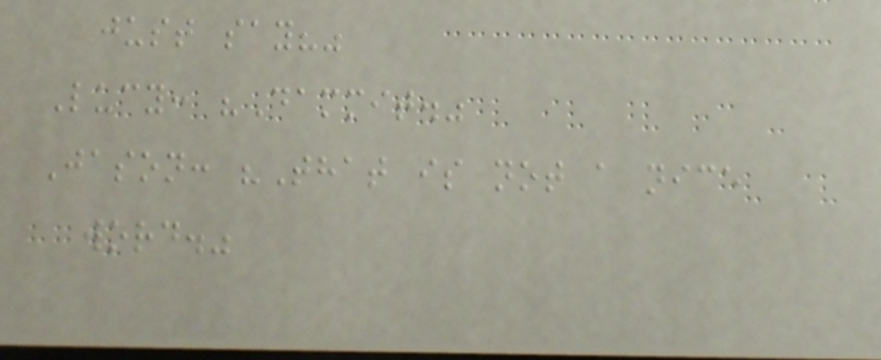just say?"
Lucy: "Dammit."
Jason: "That is not a nice
word."
